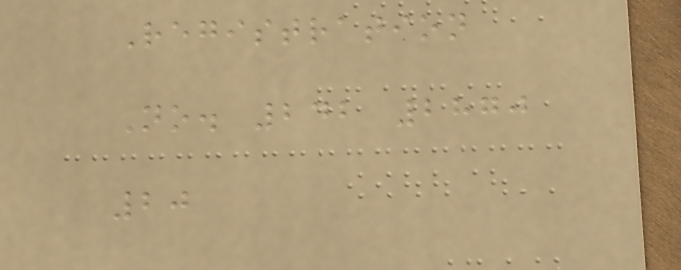Registration
No. 242 2870
20
